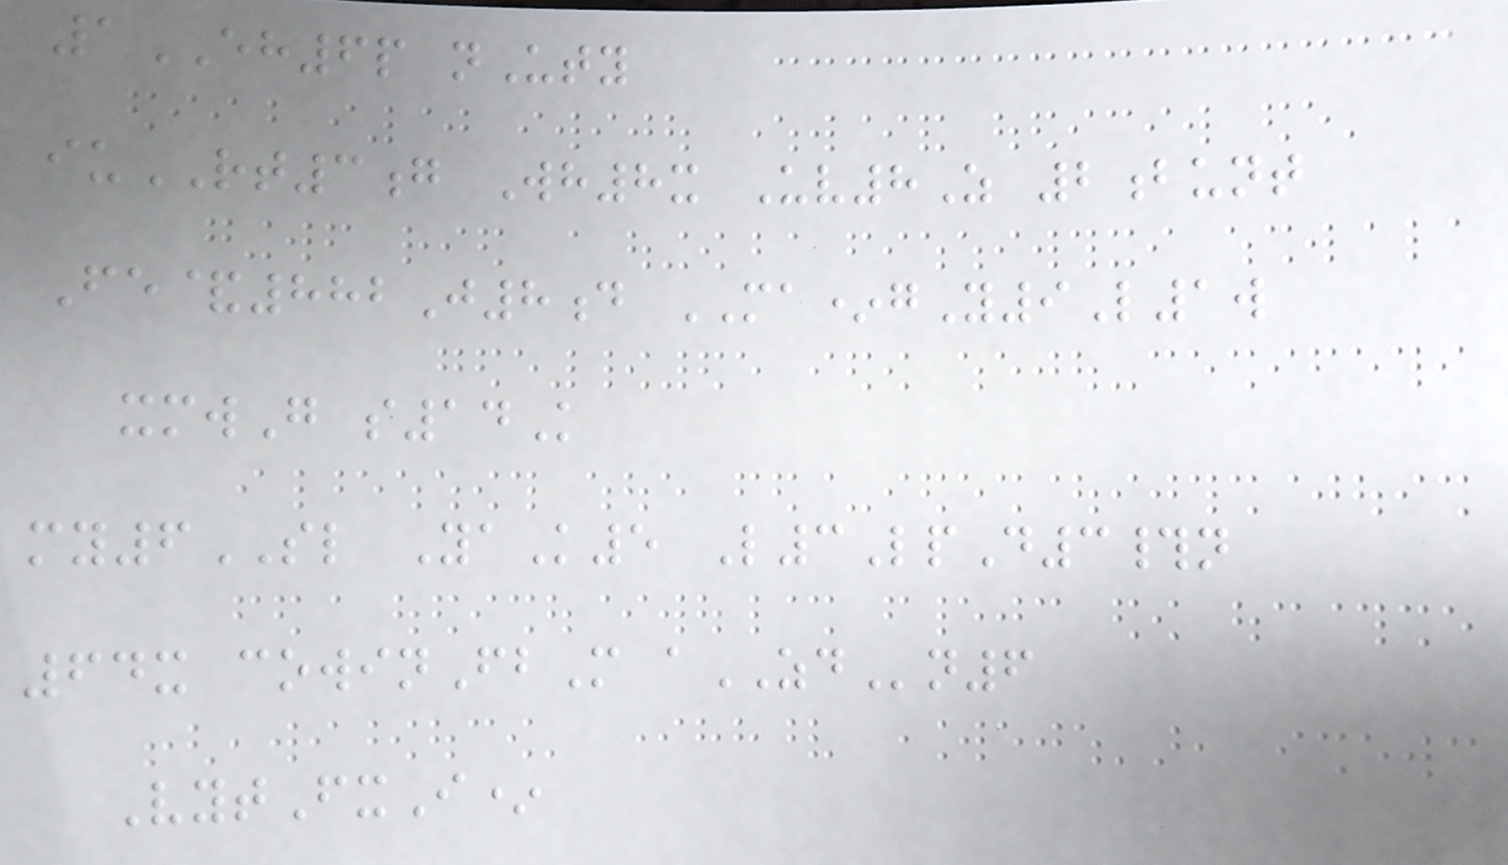1EH6p nUty
iuRT3g Wh8x Uv8Z 2bunt
Fe&882J8d MA*gY9L1w
xmwG s14K
my6SL YaK5 L3LpD3#n
64x cowinFbM aZDn6
VytFxI*
